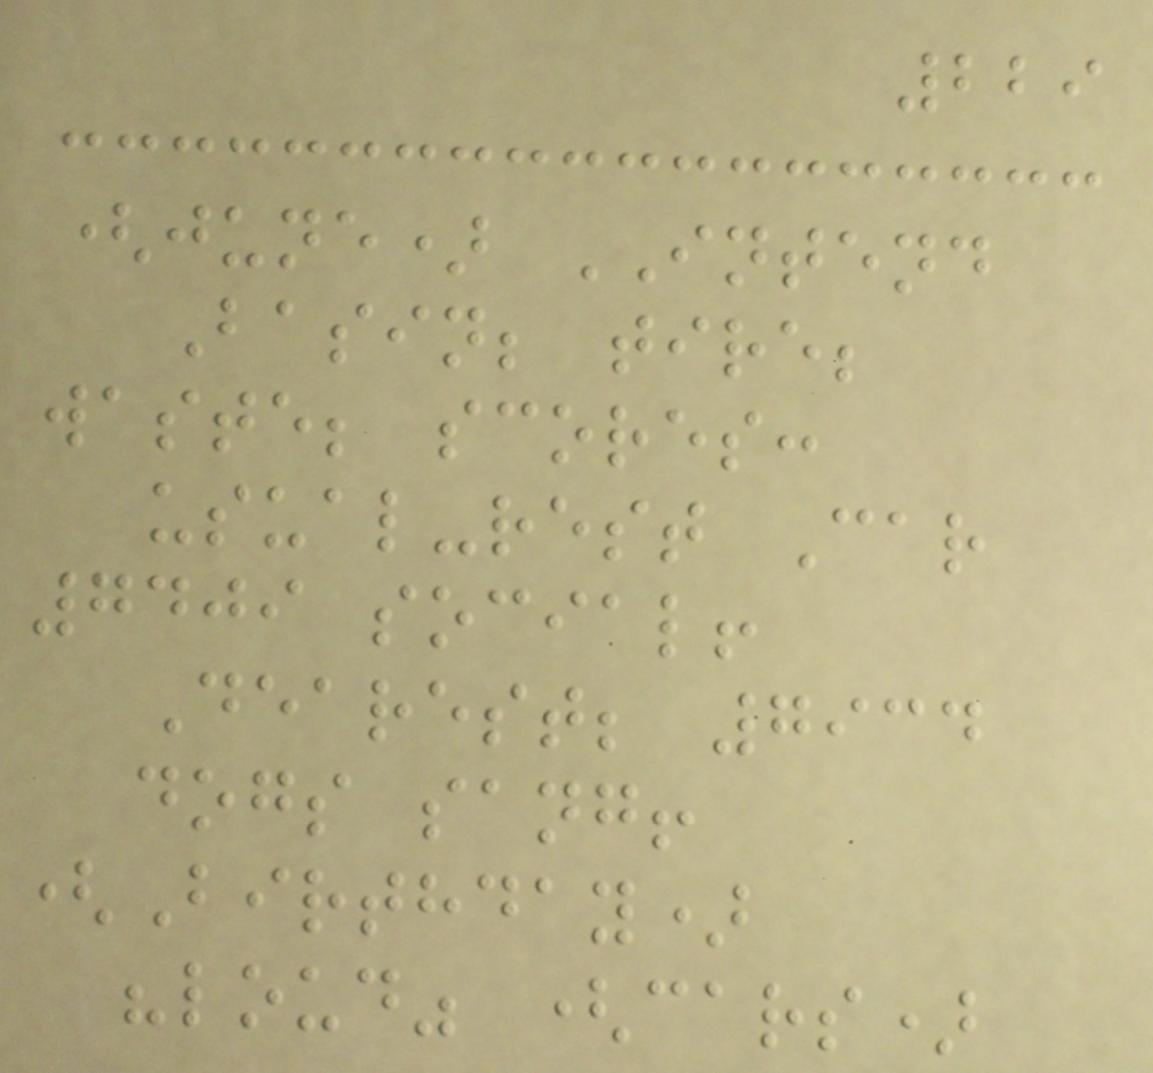229
(june) INTEND
Basin; tire;
waste; scores:
usual-rest Car
7409 social!
Dearest; 7934
dogs sang!
(Birthday)
"loud" (cars)
